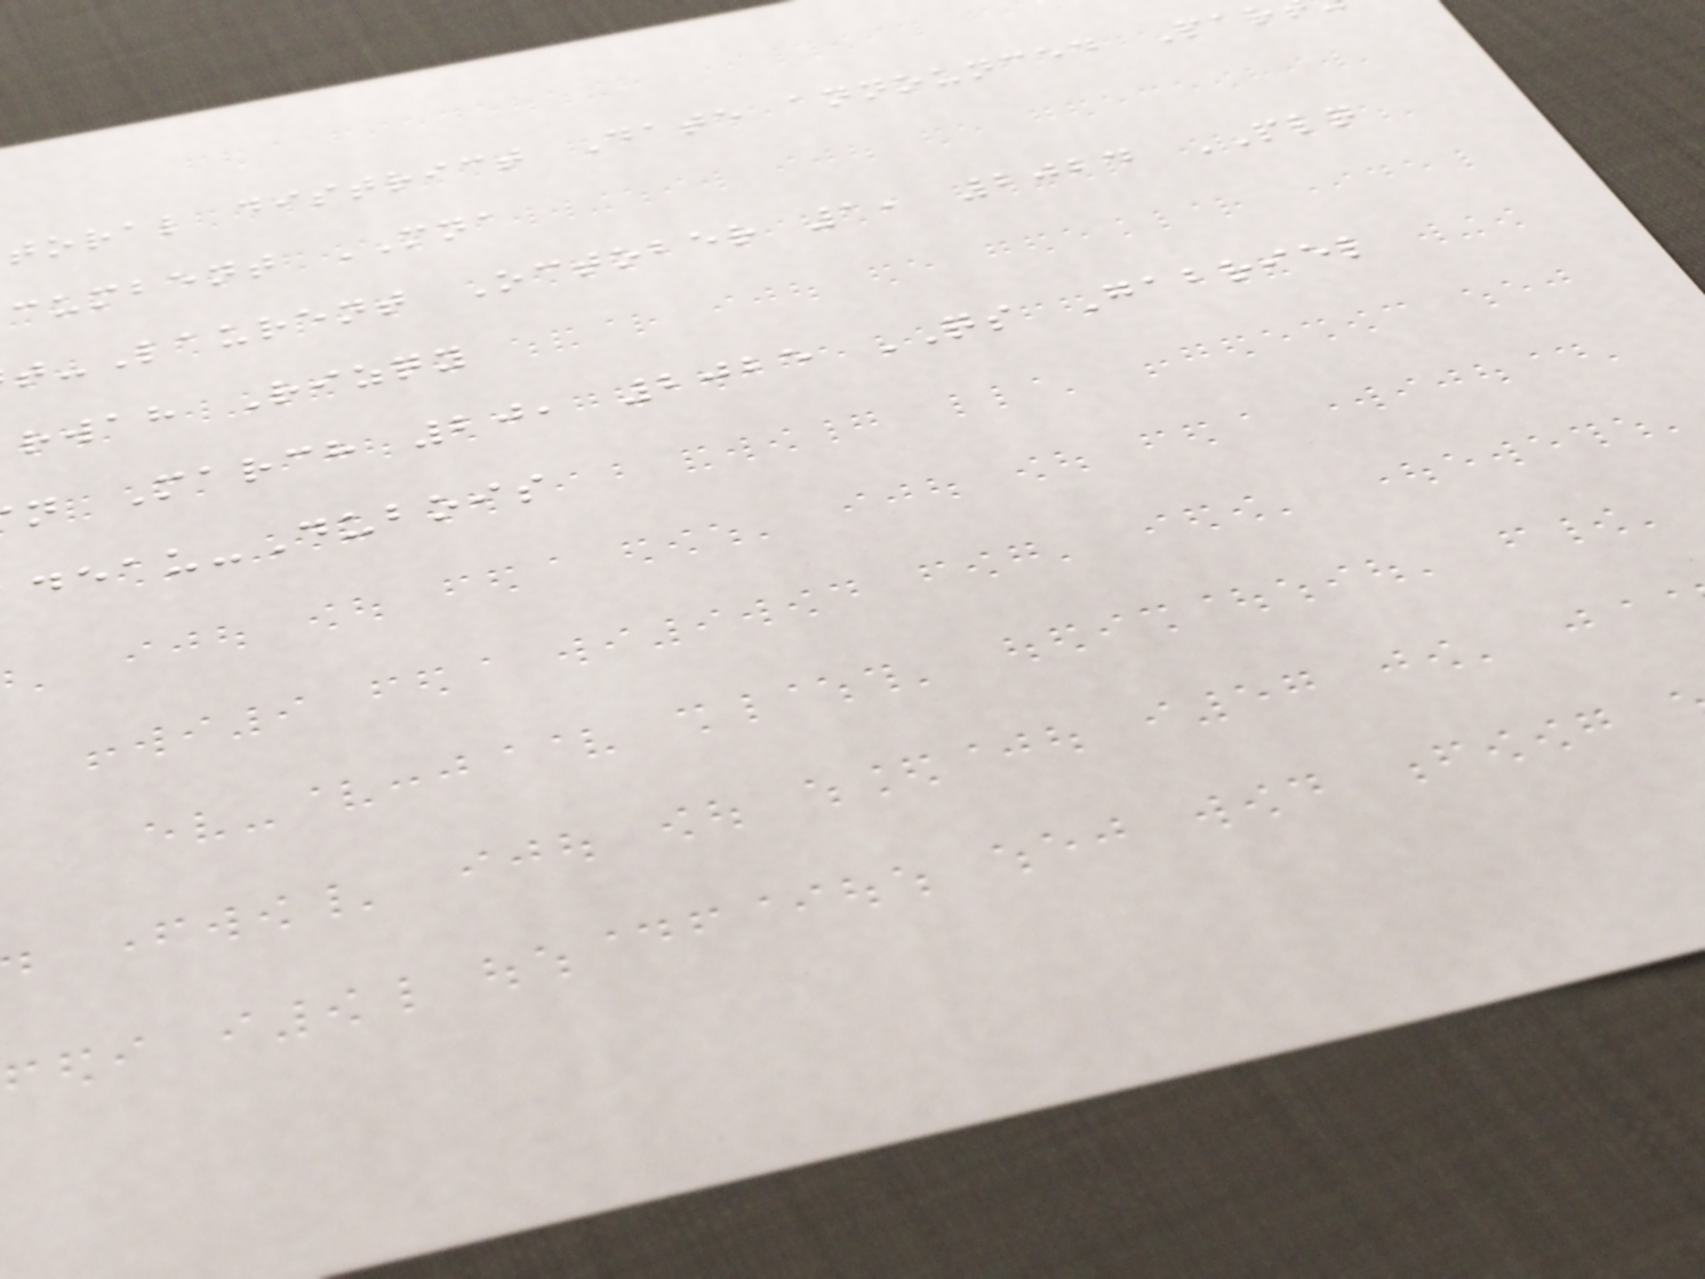toral district Date announced Par
cumbent MNA
t-Laurent October 1, 2024 PLQ
rwah Rizqy
n March 20, 2025 QS Gabriel
deau-Dubois
